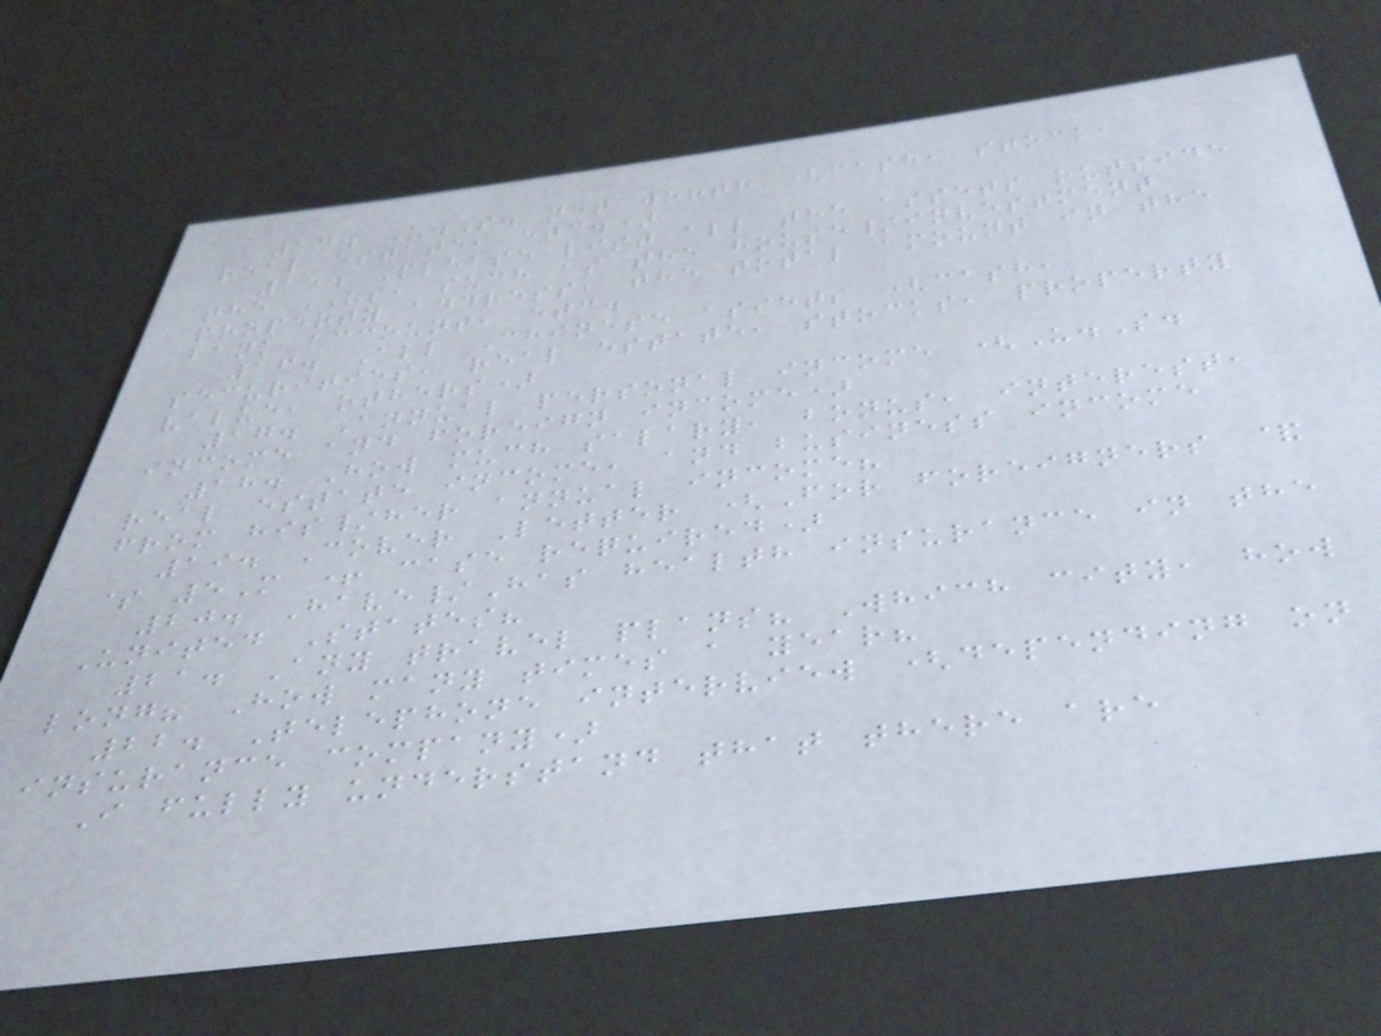14. U.S. net worth (cash, stock,
real estate, etc.)
15. Please list all the assets outside
the US, such as the house/investment
property address, the total amount in the
bank account, etc.
16. All Chinese assets (cash,
securities, real estate, stocks, property
value, others)
17. Annual personal income (U.S.
income and foreign income)
18. How much salary, bonus, interest,
real estate income, and business income
from his/her annual income?
19. Cover Letter (For foreigners &
$ 5M + case required)
20. Have/Has health insurance in the
United States?
21. Any travel plans? Which city, how
long? How many times a year?
22. Telephone interview (depending on
insurance company)
I fully understand that there are
